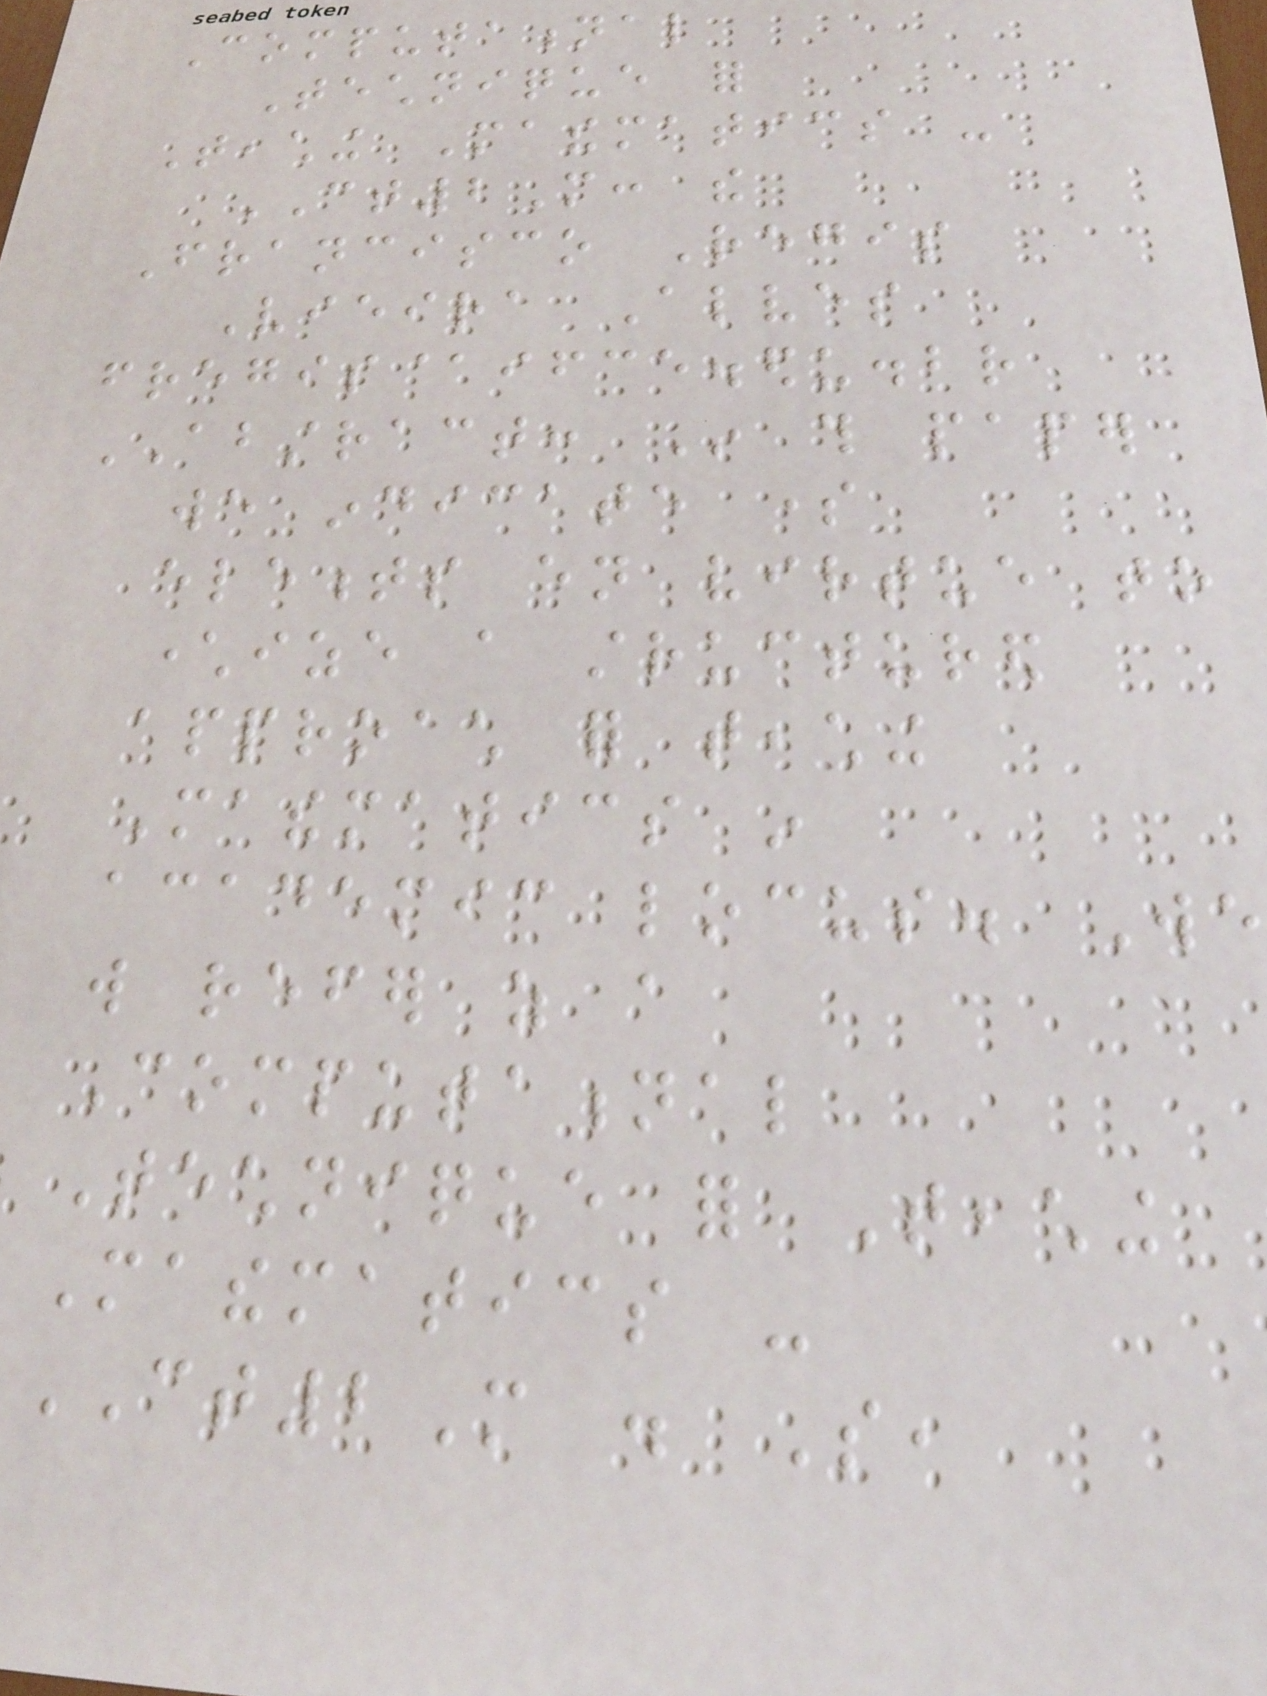Computational
Technique for
Teaching Mathematics -
CT2M: the
Francisco Regis
Vieira Alves
fregis@ifce.edu.br
ABSTRACT: In this paper
we indicate some
elements en virtue to
characterize a structured
approach for teaching
Mathematics in
academic locus. We
will refer as a
Computational
Technique for Teaching
Mathematics -
CT2M . So,
